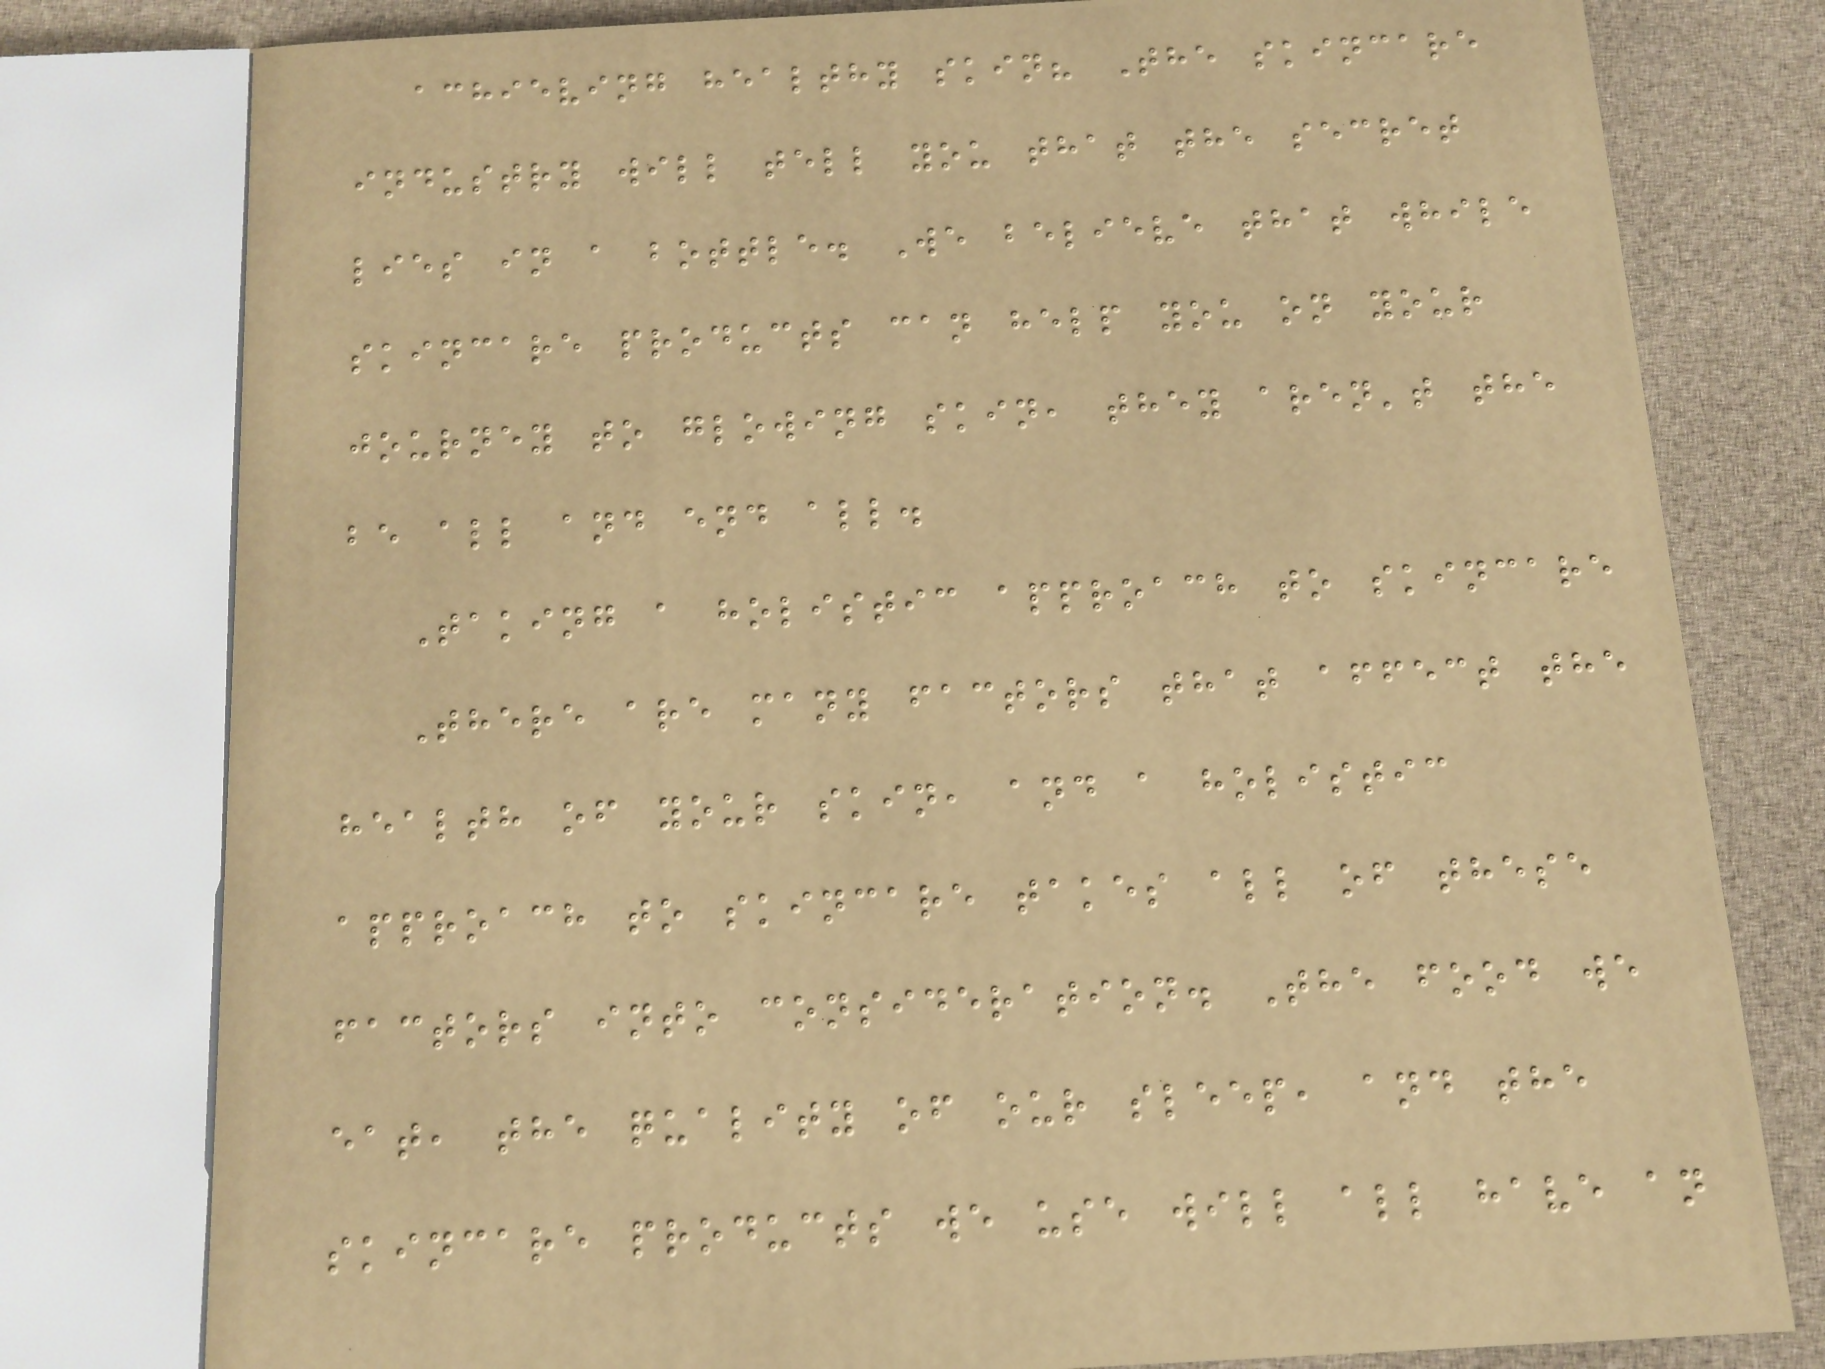achieving healthy skin? The skincare
industry will tell you that the secret
lies in a bottle. We believe that while
skincare products can help you on your
journey to glowing skin, they aren't the
be all and end all.
Taking a holistic approach to skincare
There are many factors that affect the
health of your skin, and a holistic
approach to skincare takes all of these
factors into consideration. The food we
eat, the quality of our sleep, and the
skincare products we use will all have an
